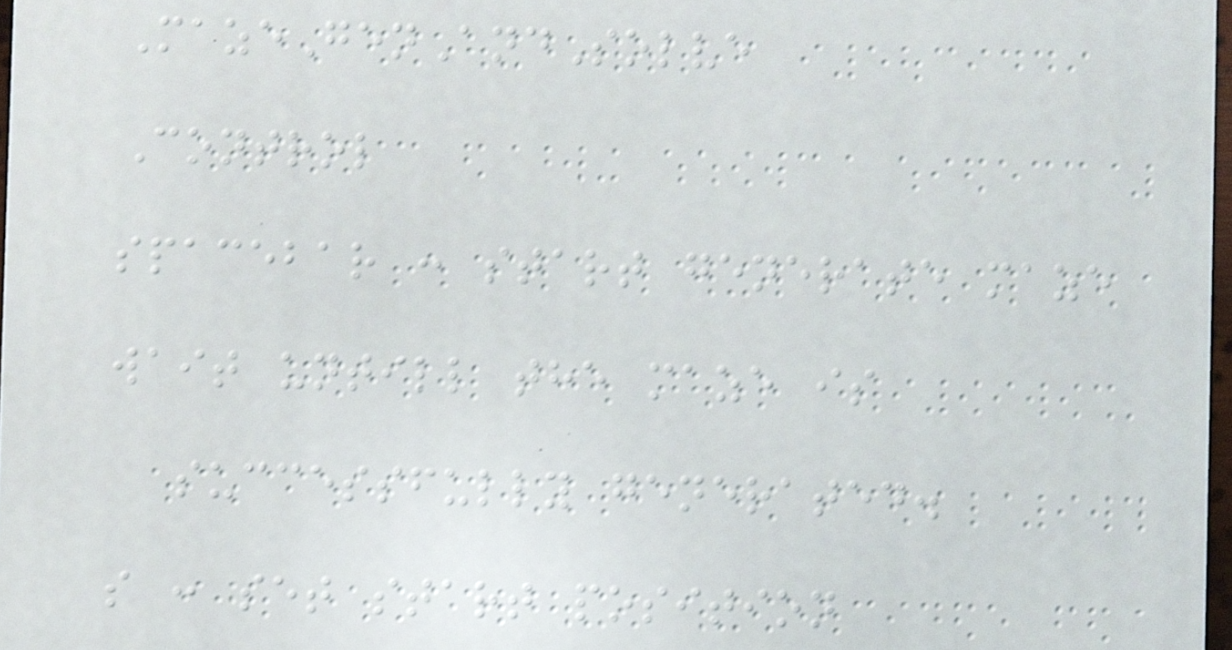MazeGenAndSolve
Control
spacebar : start generate maze
wait untill the maze is
successfully generated.
s : set start position
